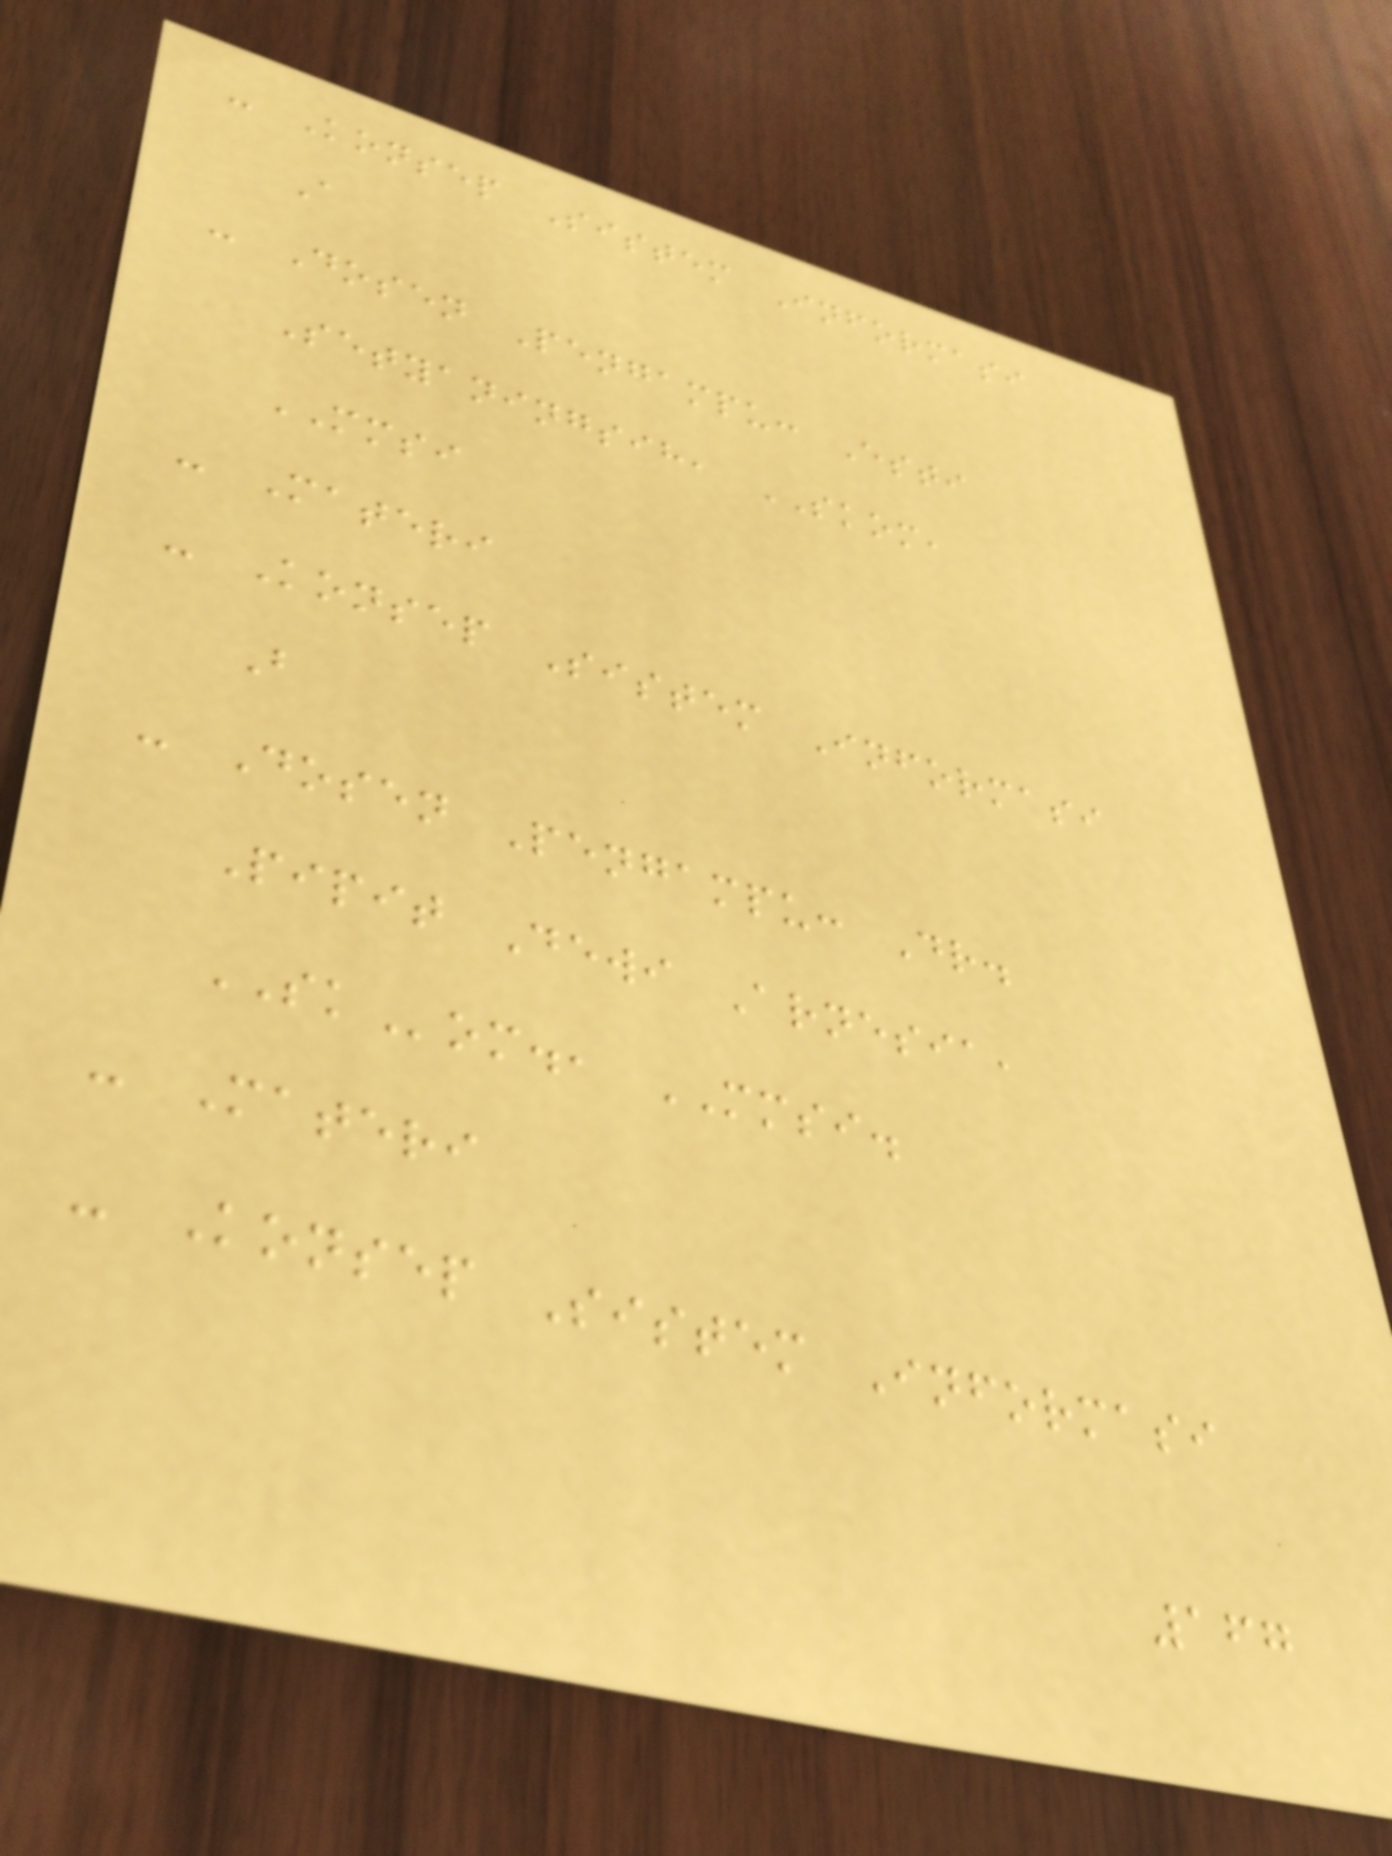- Konsep Sistem Informasi
A
- Dosen Pengampu: Esti
Setyaningsih, SKOM,
MMSI
- Materi
- Konsep Sistem Informasi
B
- Dosen Pengampu: Dr.
Pipit Dewi Arnesia,
SKom., MMSI.
- Materi
- Konsep Sistem Informasi
167
